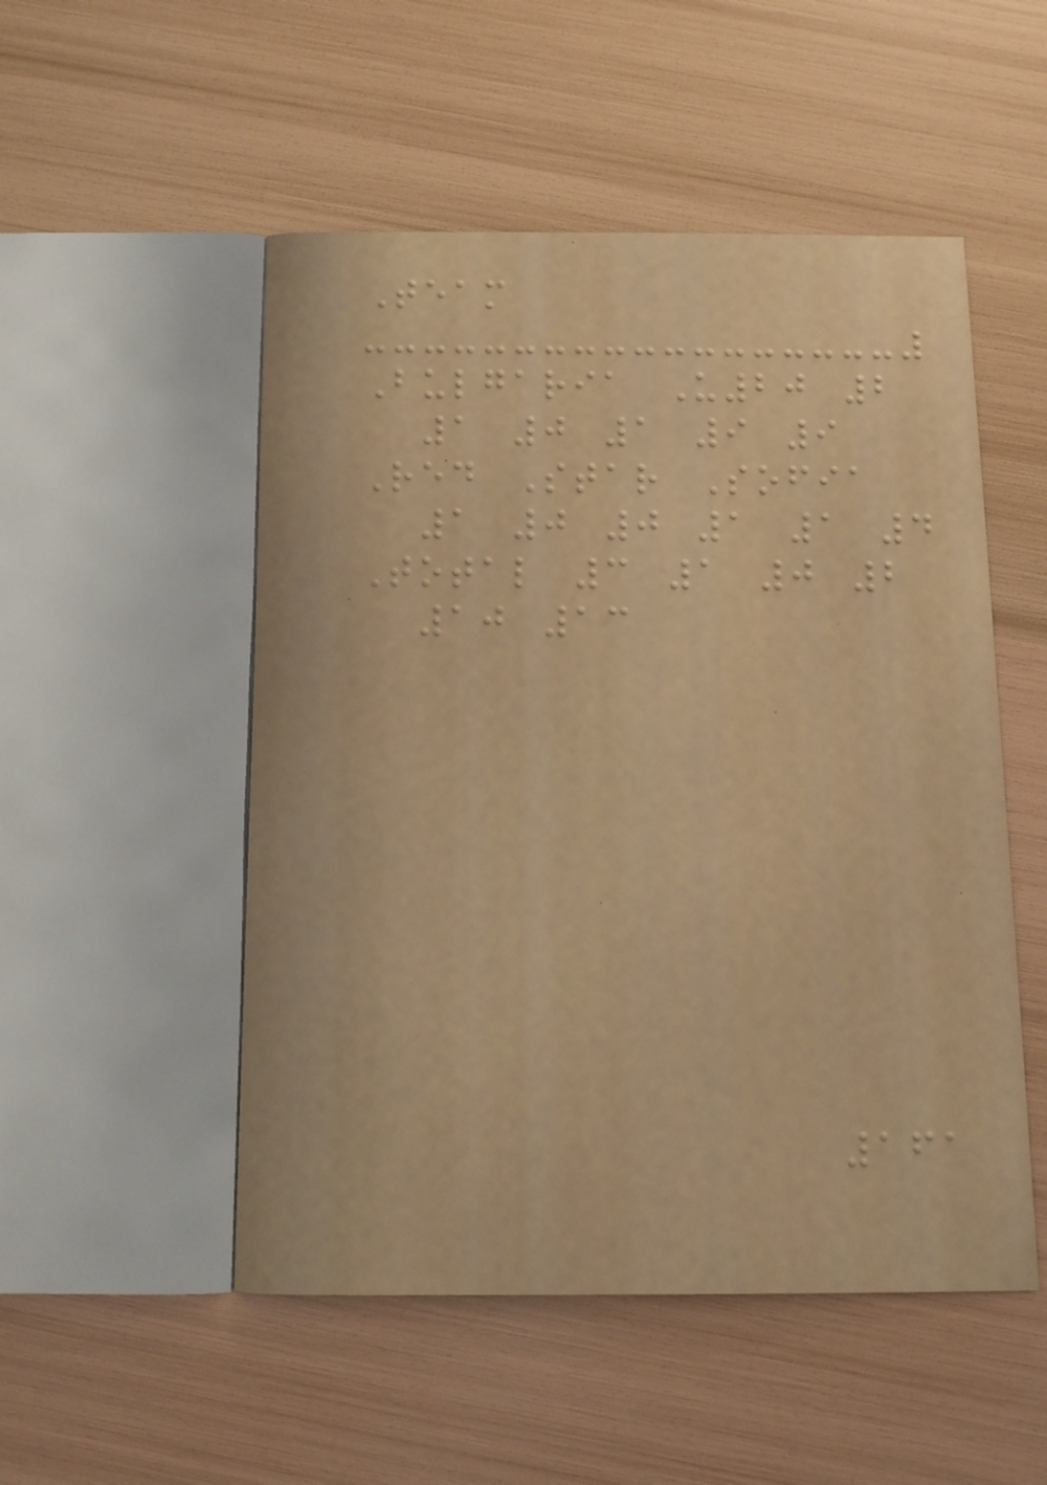Team
Bulgaria U20 2
1 0 1 9 9
Red Star Sofia
1 0 0 1 1 4
Total 3 1 0 2
10 13
161
